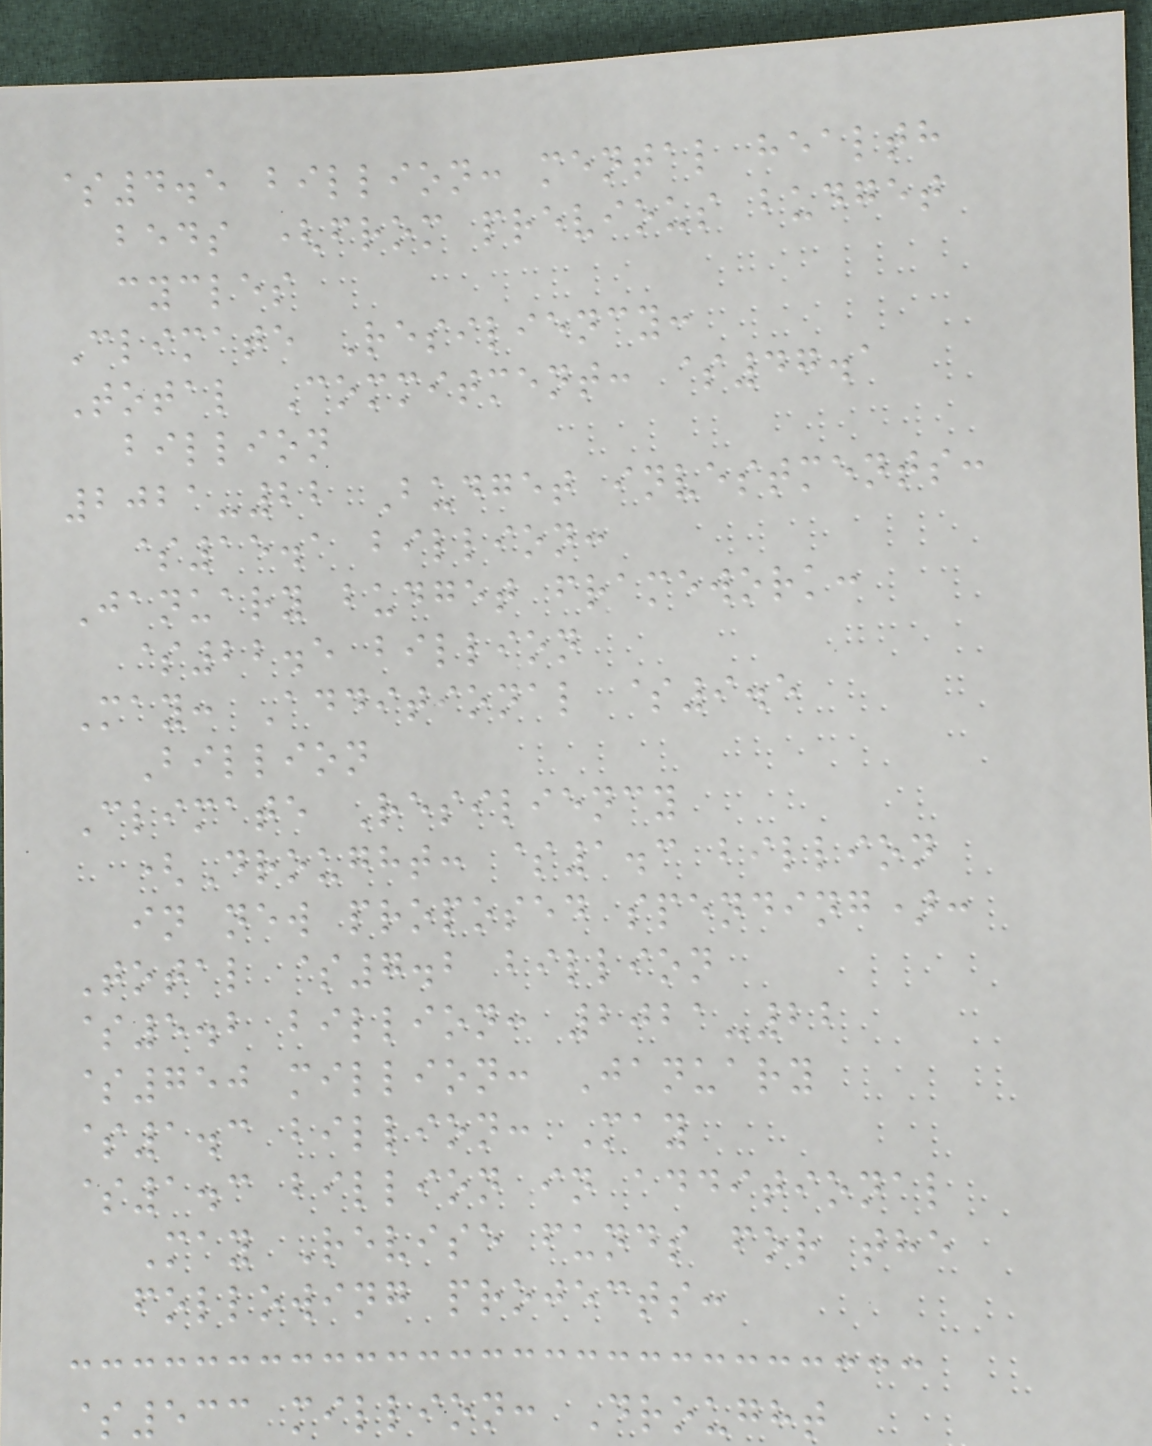$4.5 billion: mental health
beds (from previous budget
cycles
Climate Resiliency:
Total Commitment: $47.1
billion
2021-22 Budget investments:
$15.1 billion:
January budget framework:
$22.5 billion
May: Additional $9.5
Billion
Climate Resiliency
(Drought: $1.3 billion
in new proposed spending):
Total $7.2 billion
$5.2 billion: 2021-22
$750 million: January
$1.3 billion: May
$1.3 billion in additional
May Revise funds for the
following projects:
$533 million: Drought
